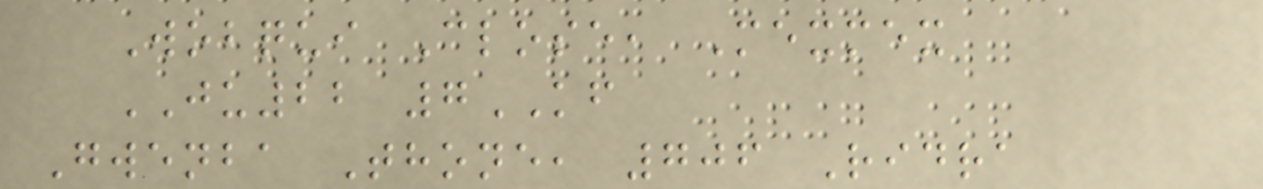Wobqui Close, Mexmex
JU22 7KF
Gwenba Thone, 706 Ridra
